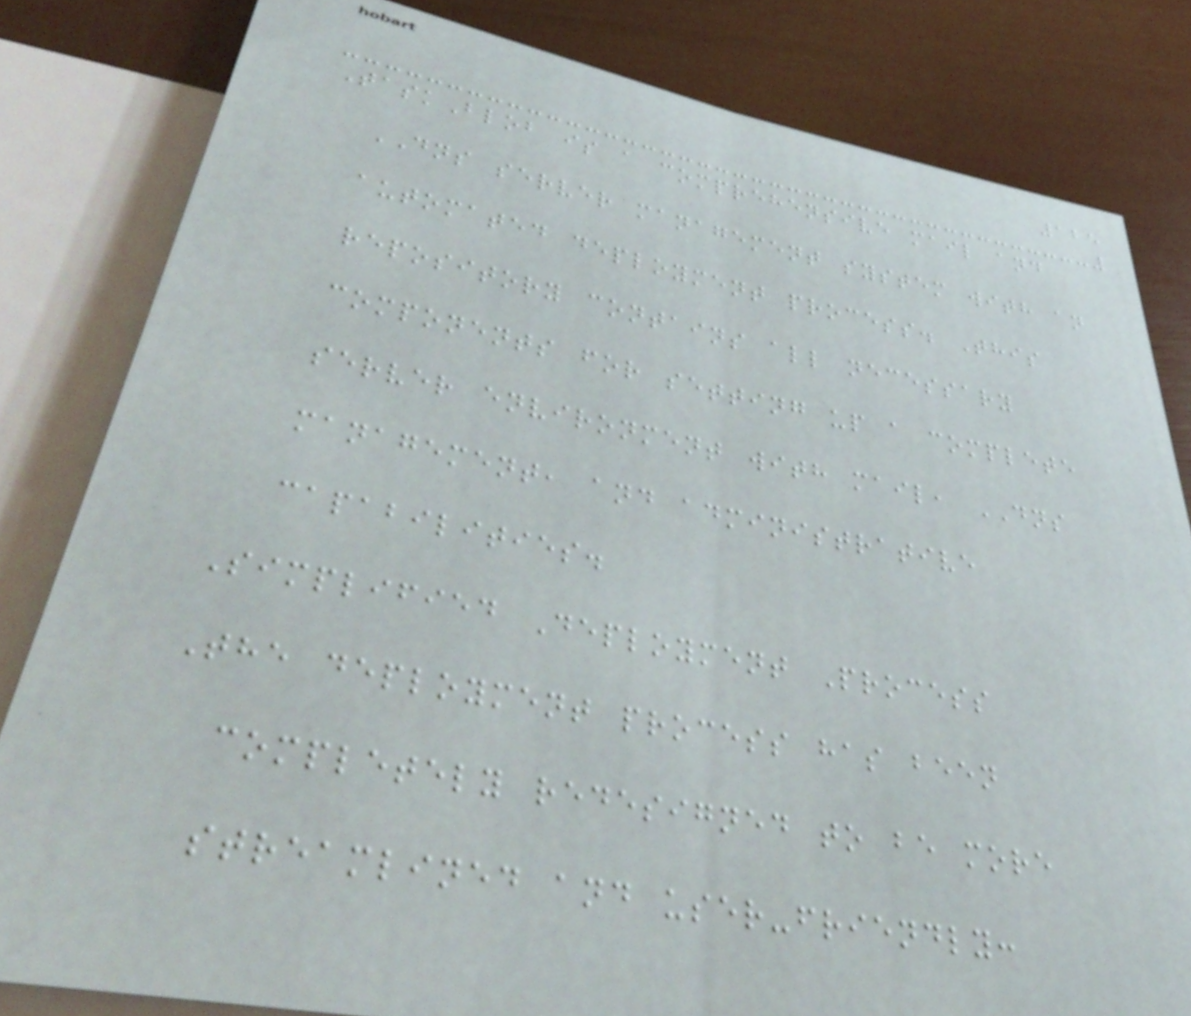125
TaskBlob is a comprehensive mail and
DNS server management system with an
automated deployment process. This
repository contains all necessary
components for setting up a complete
server environment with mail, DNS
management, and administrative
capabilities.
Simplified Deployment Process
The deployment process has been
completely redesigned to be more
streamlined and user-friendly:
